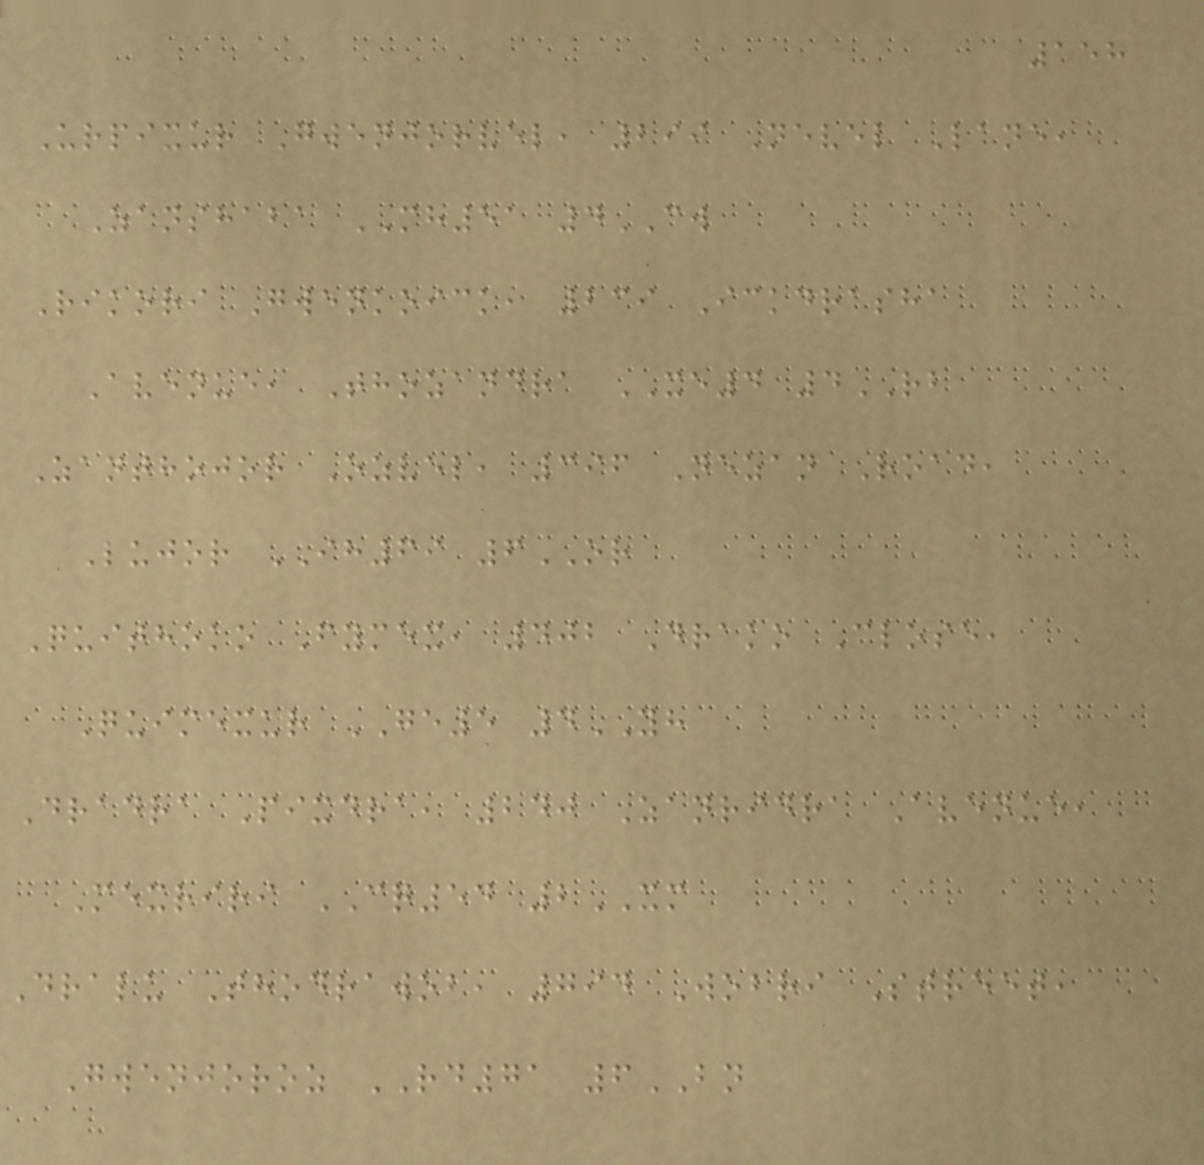158
Urpixur Gwenjorvel, 299 Nevel Lane,
Zanshaba MH51 4CW
Rikori Gwenkoick, 239 Ickdrasha
Avenue, Thozandra XE4 4RB
Zanthojor Ozvel, 396 Nezan Road,
Lujor IH69 6OR
Quithoko Fymex, 402 Drako Close,
Quimexur GE5 4YH
Dradra Pixdra, 240 Zanridra Avenue,
Mexriri CQ54 2XM
Dralu Thodrawob, 794 Wobri Street,
Gwenjoroz RD71 6BN
